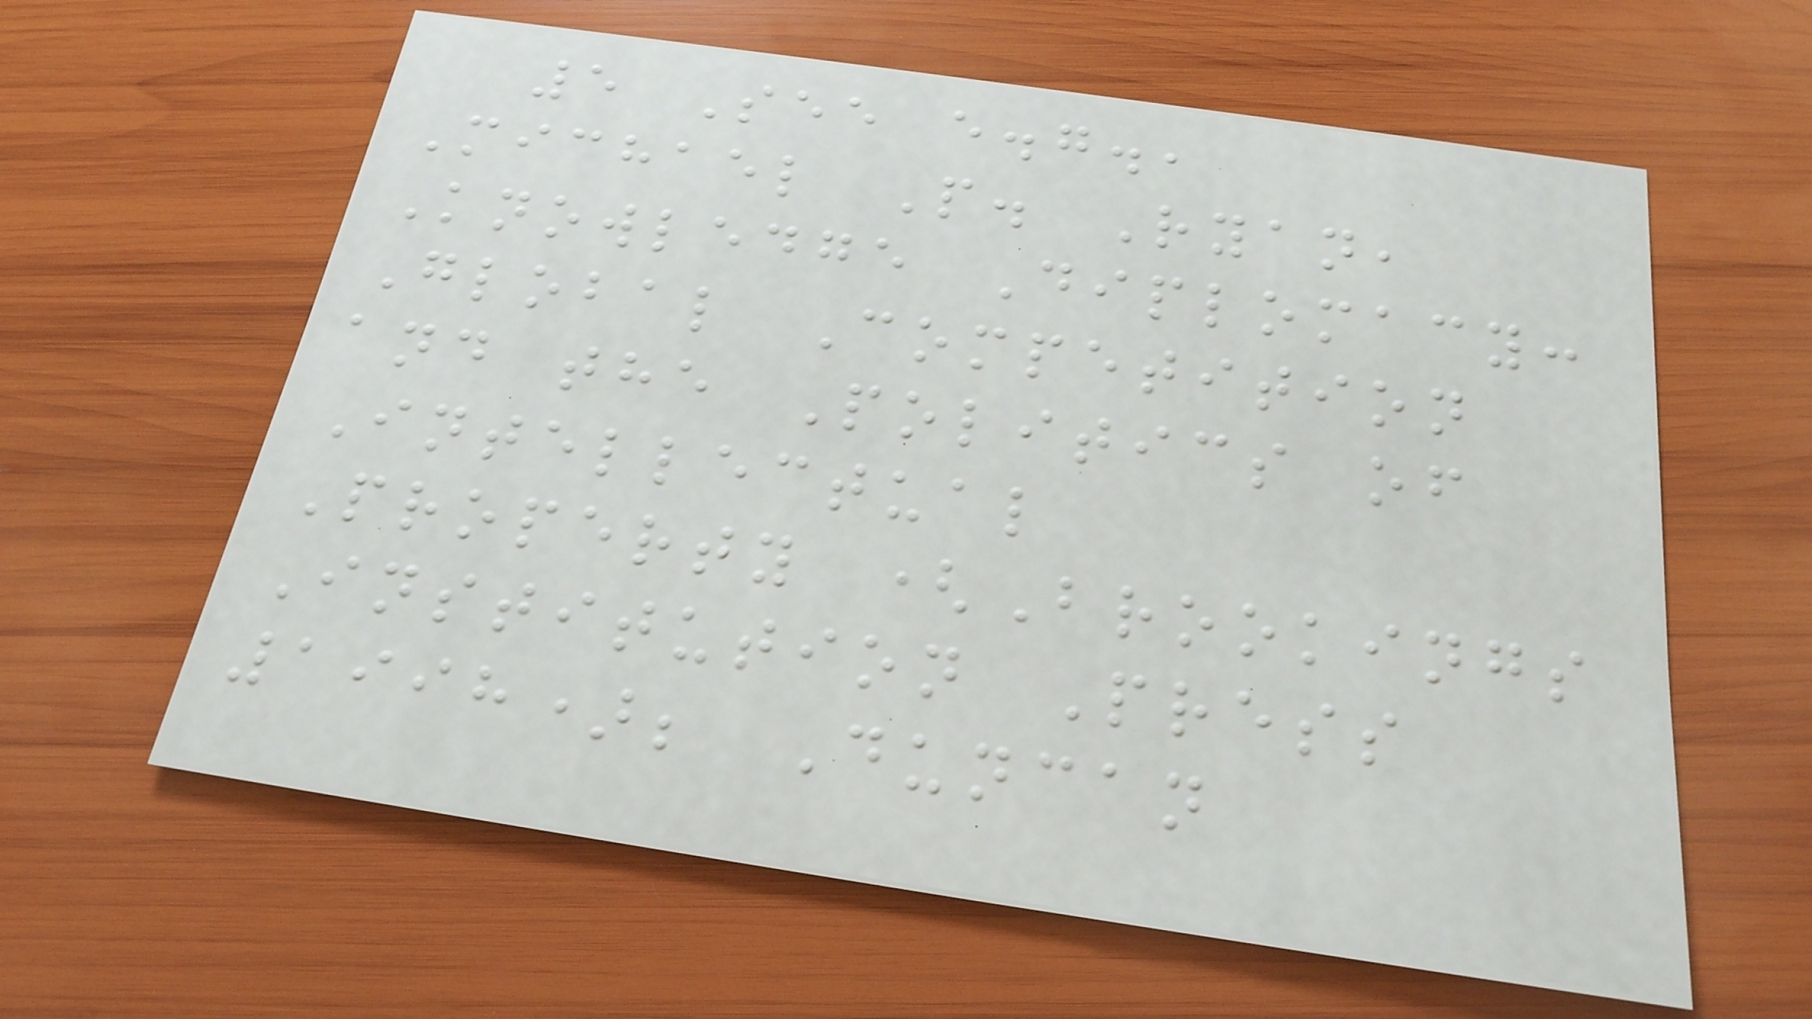5 See e.g.,
Michael P. Ryan,
Knowledge Diplomacy:
Global Competition
and the Politics of
Intellectual
Property (Brookings
Institution Press
1998); Duncan
